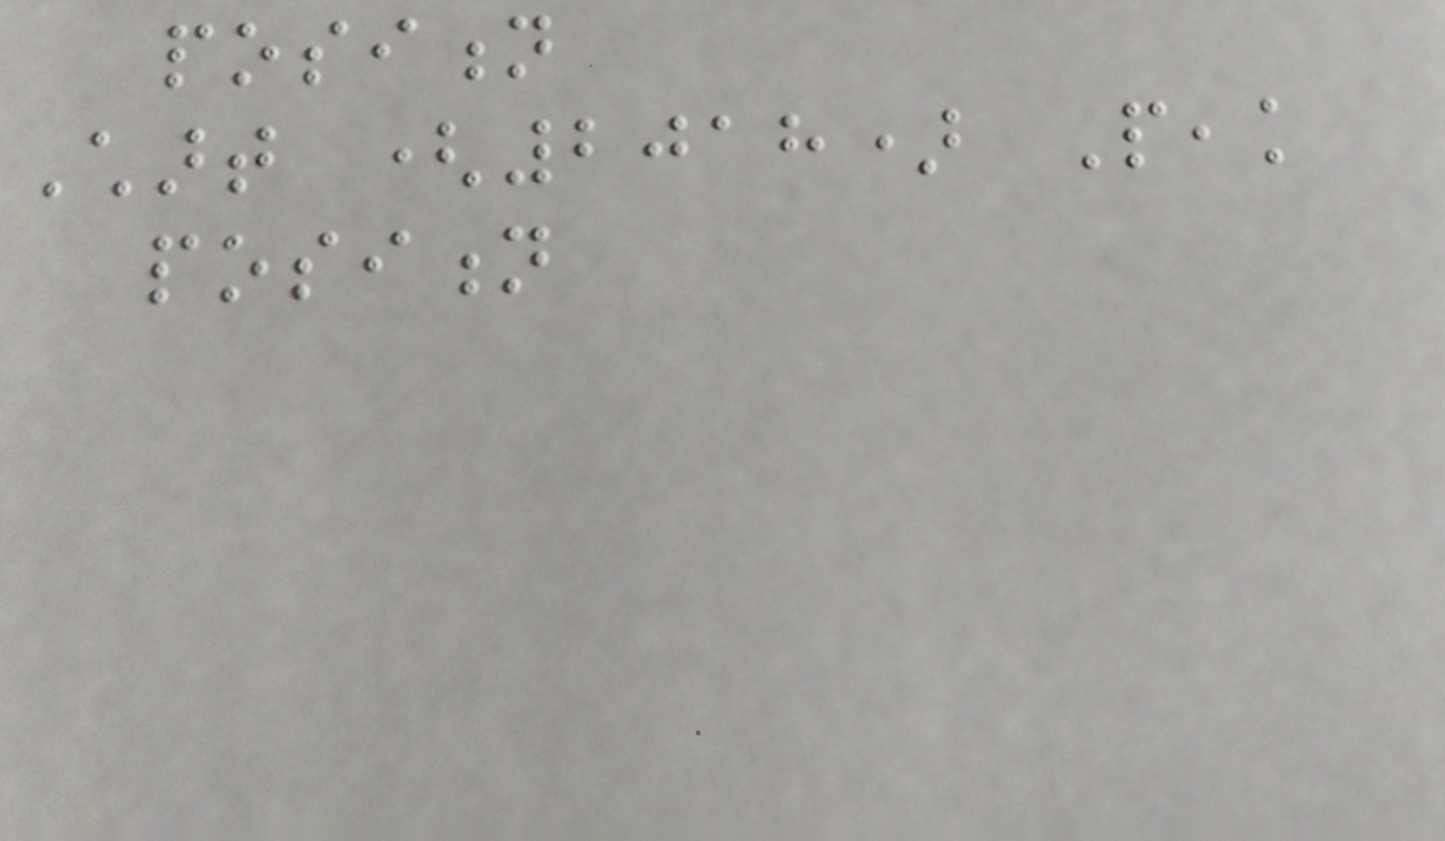position
Chart (2018) Peak
position
